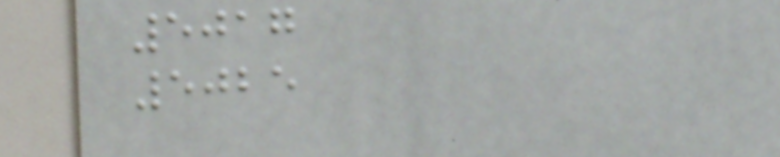5017
5025
